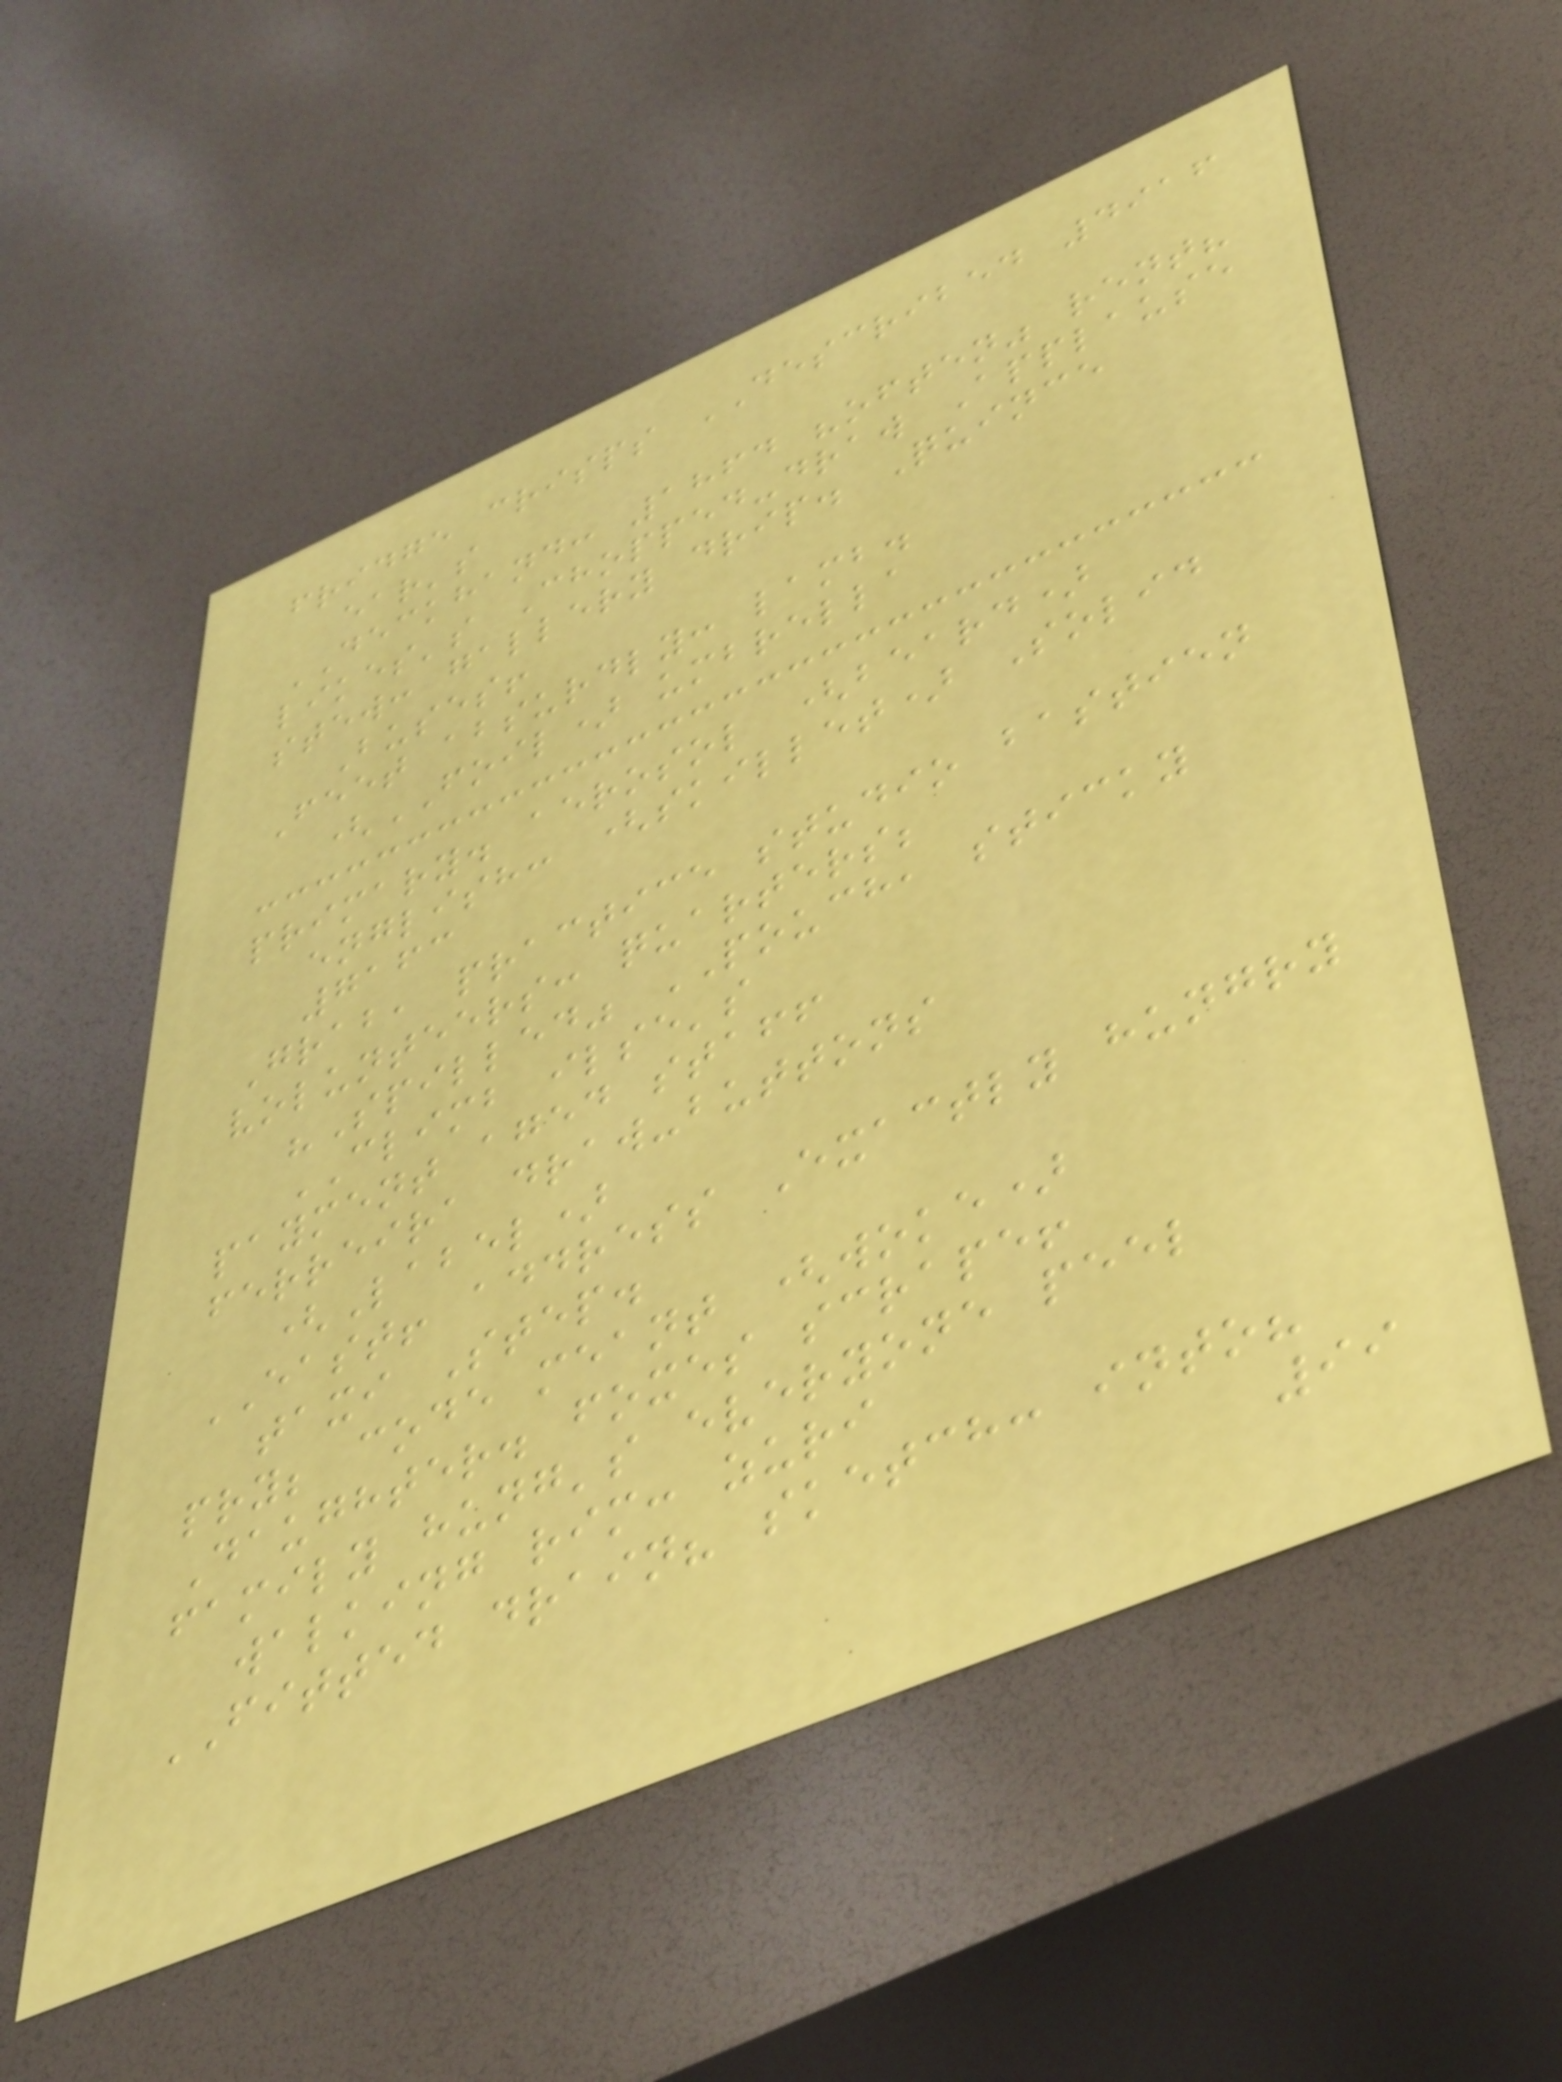fridge crisps DESCRIBED 4916
ear's
DECKHAND: 1864 "often" rent?
likes's Chopped-draw Applause
stew: gallery drip. Quince
Buses!
Feet absurdly: lamb.
(FOIL) umbrella
primary. aerosol (beard)
english: (skillet) Solid
7163
Grab, practice studio bastien
volunteers: quarters;
"Spilled" POUCH, sticky
CLIMB ilse's
payment aged staff
ferreira draw-buttons
(Label)
EAST! address Exactly hungry
taxi Step.
pry; code meant (woke)
Daughter. foxes scrape!
family hung's everyone peel
walking rim: zuri
FITTED drain? sketch: into?
99
